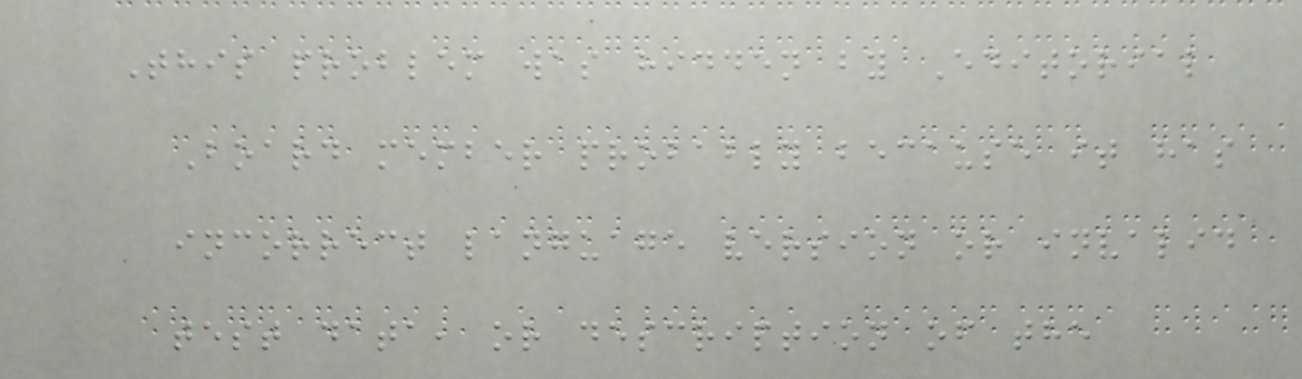This problem was hidden by Editorial
Board member probably because it has
incorrect language version or invalid
test data, or description of the
